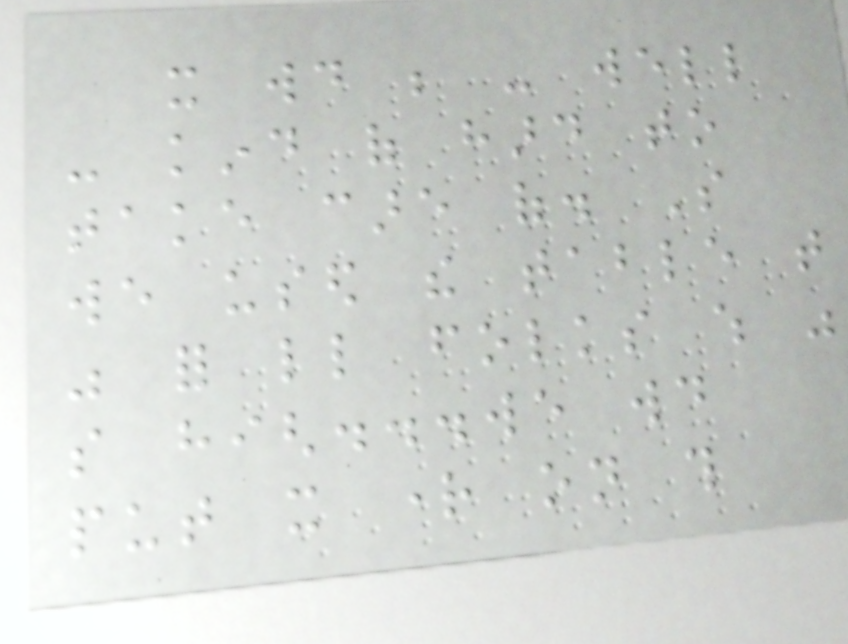it would be - well
- kind of hard to
take care of. So
we used the table that
was for little folks which was
so high...we would
put it right on this
